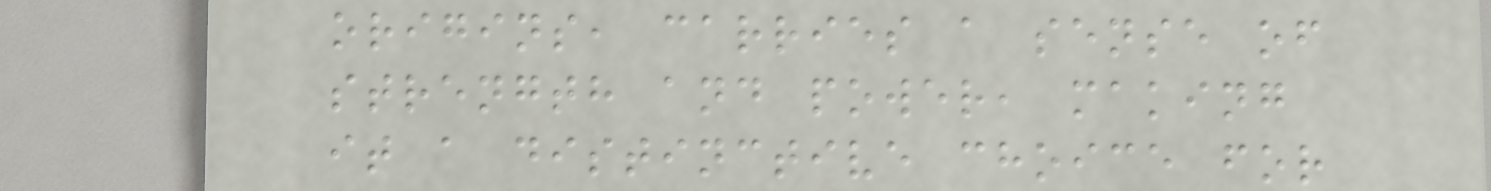origins, carries a sense of
strength and power, making
it a distinctive choice for
